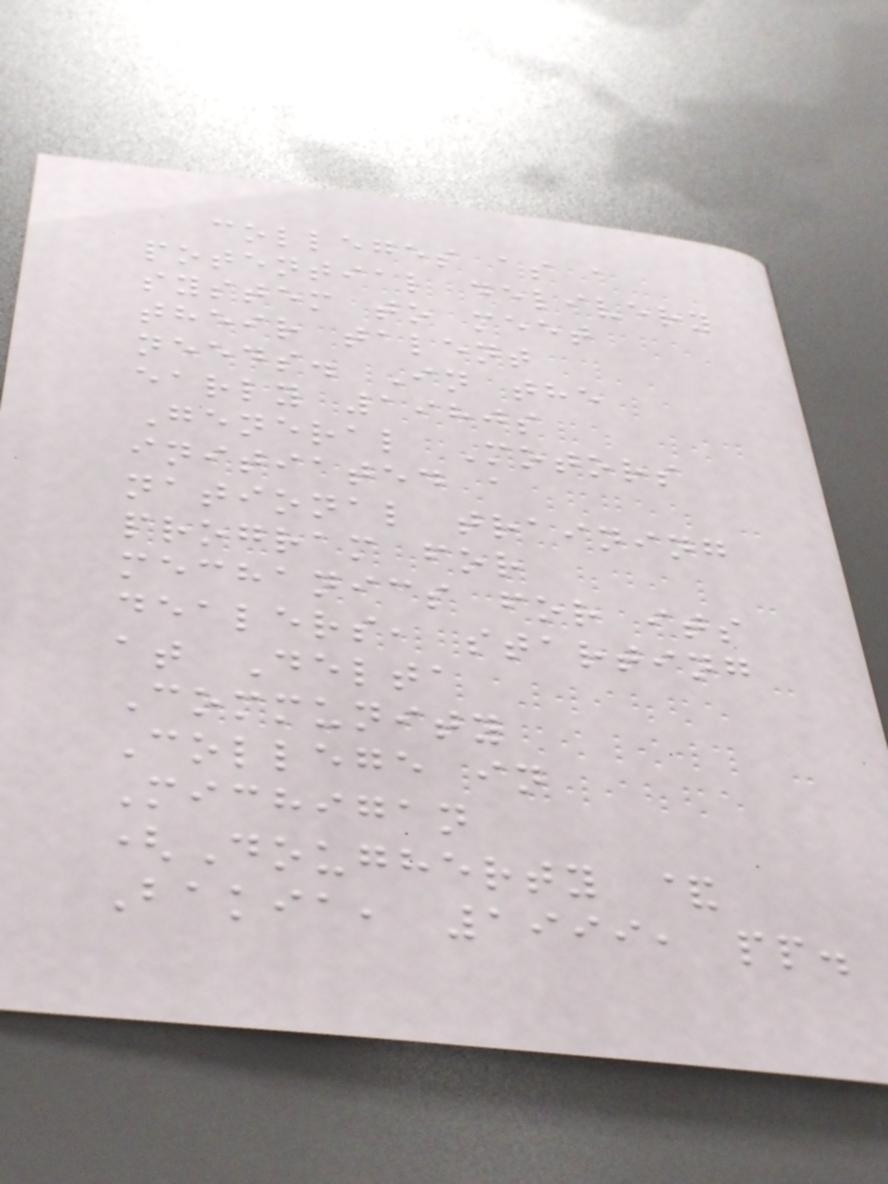colleges as a
potential delivery
system to meet
their talent
needs. In the
early 1980s
General Motors
initiated a
national training
program for
mechanics for its
dealers, starting
at Delta
Community
College in
Michigan
(Dougherty &
Bakia, 1999, pp.
